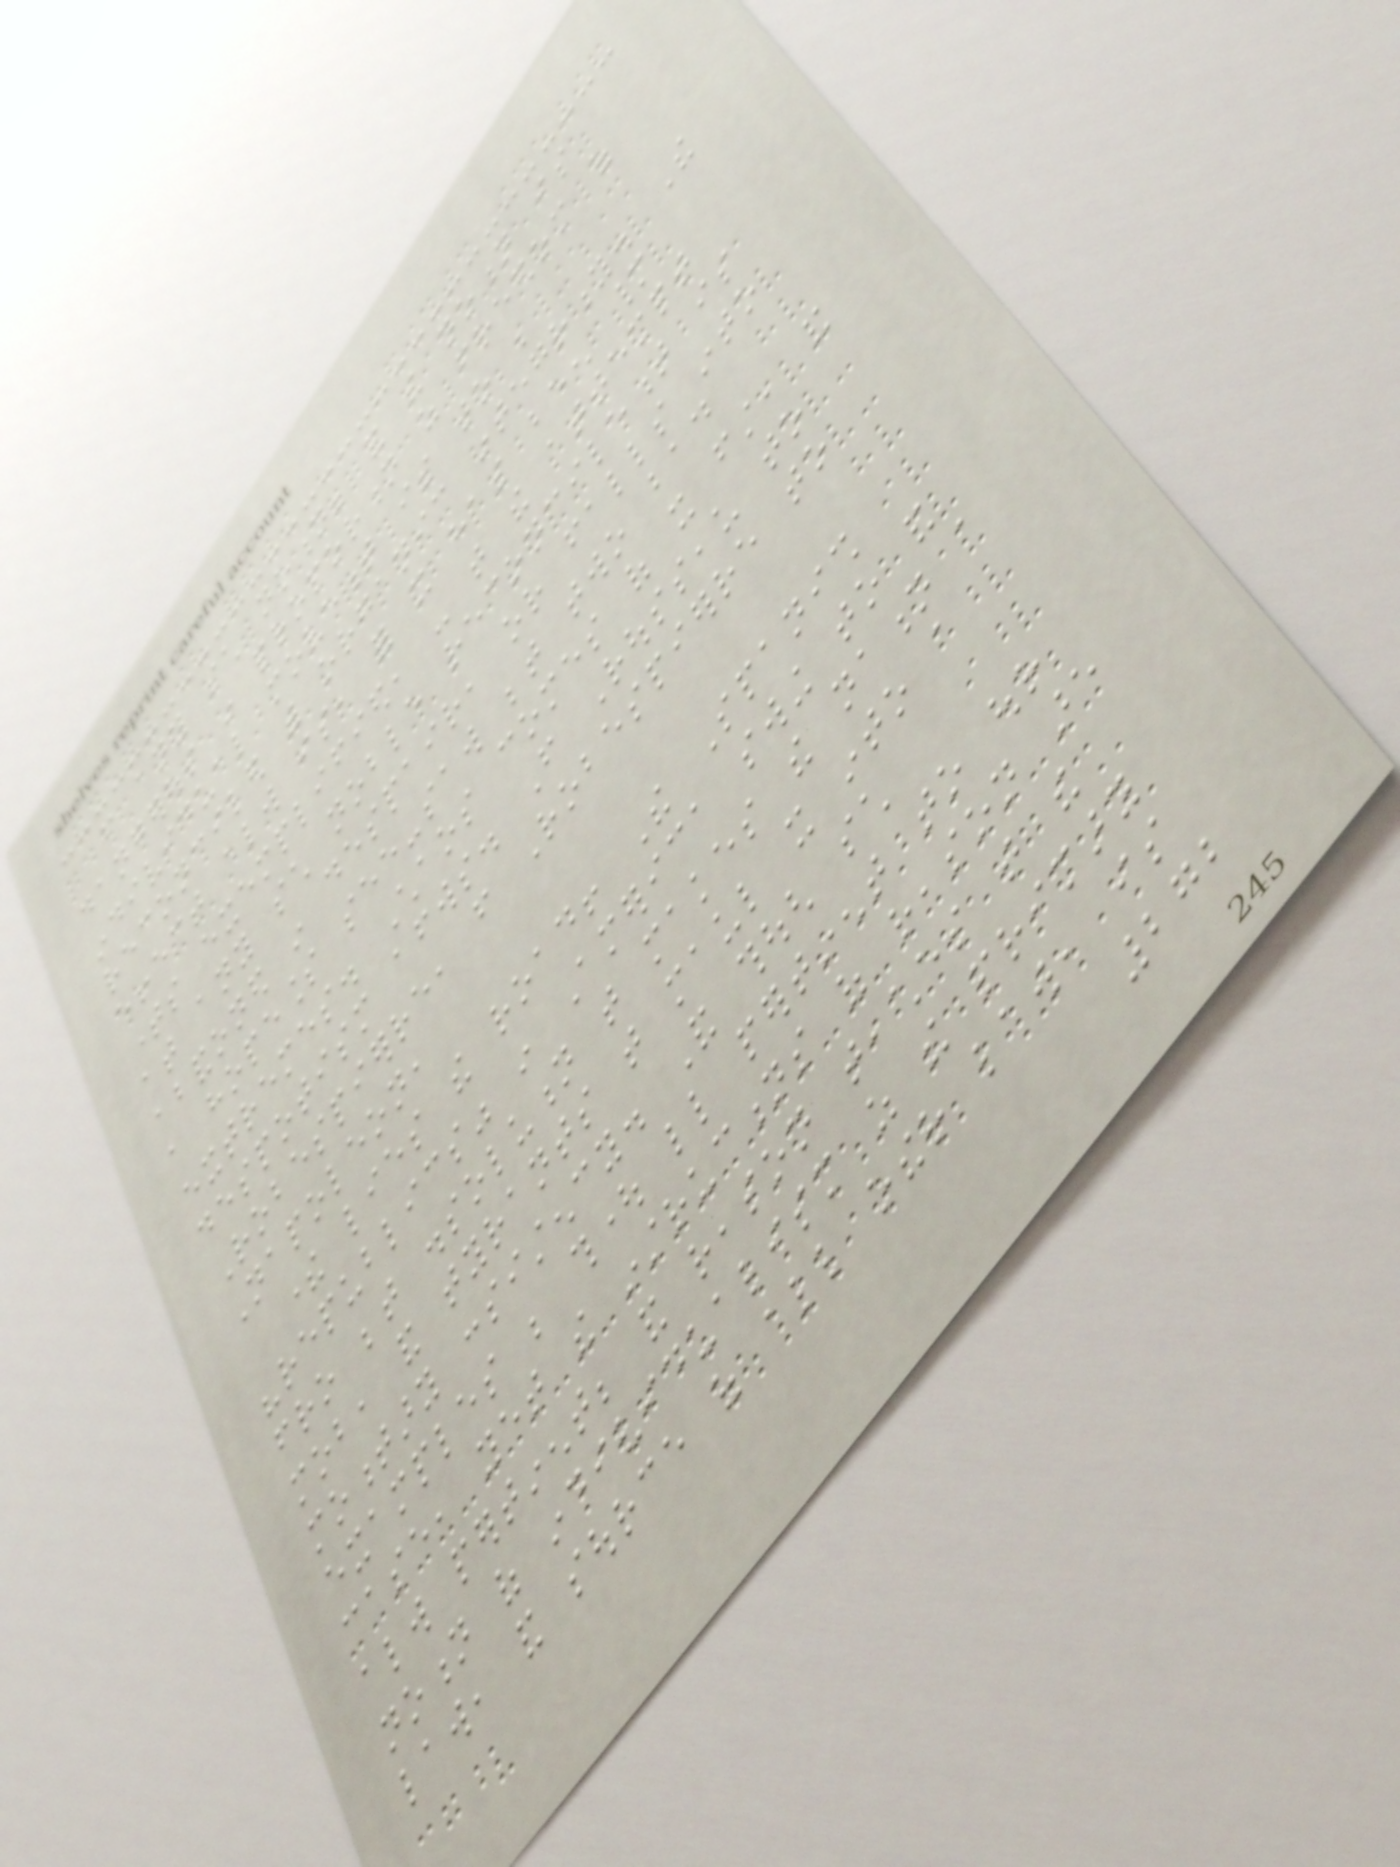from any such notion; and the notion is
dangerous in proportion as freedom of
individual movement is to be
reconciled with organic integrity. The
effect always is, for it has been many
times exemplified, - that the attempt
at any such noble reconcilement is
abandoned in despair, or falls into
a hopeless see-saw between two bad
extremes. Chaos comes of it first, and
despotism afterwards. From Rousseau to
Robespierre, from Robespierre to
Napoleon,
there lies the road! The Spanish
"republics" in America swing to and
fro between dissolution that makes the nation a
mob, and tyrants that maul it into a
momentary consistency. And though such
examples be thought little pertinent to our
case, yet the instructions of reason are
always pertinent; and reason teaches that the
notion of individualism as the primary
law, and source of all other law, is
272
